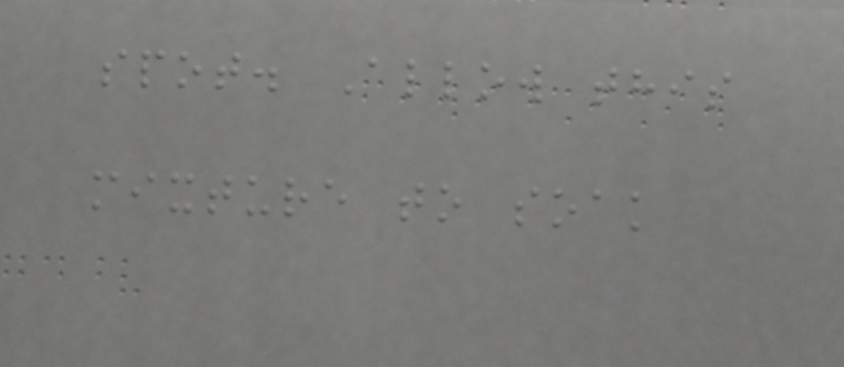spot. Allow this
mixture to soak
